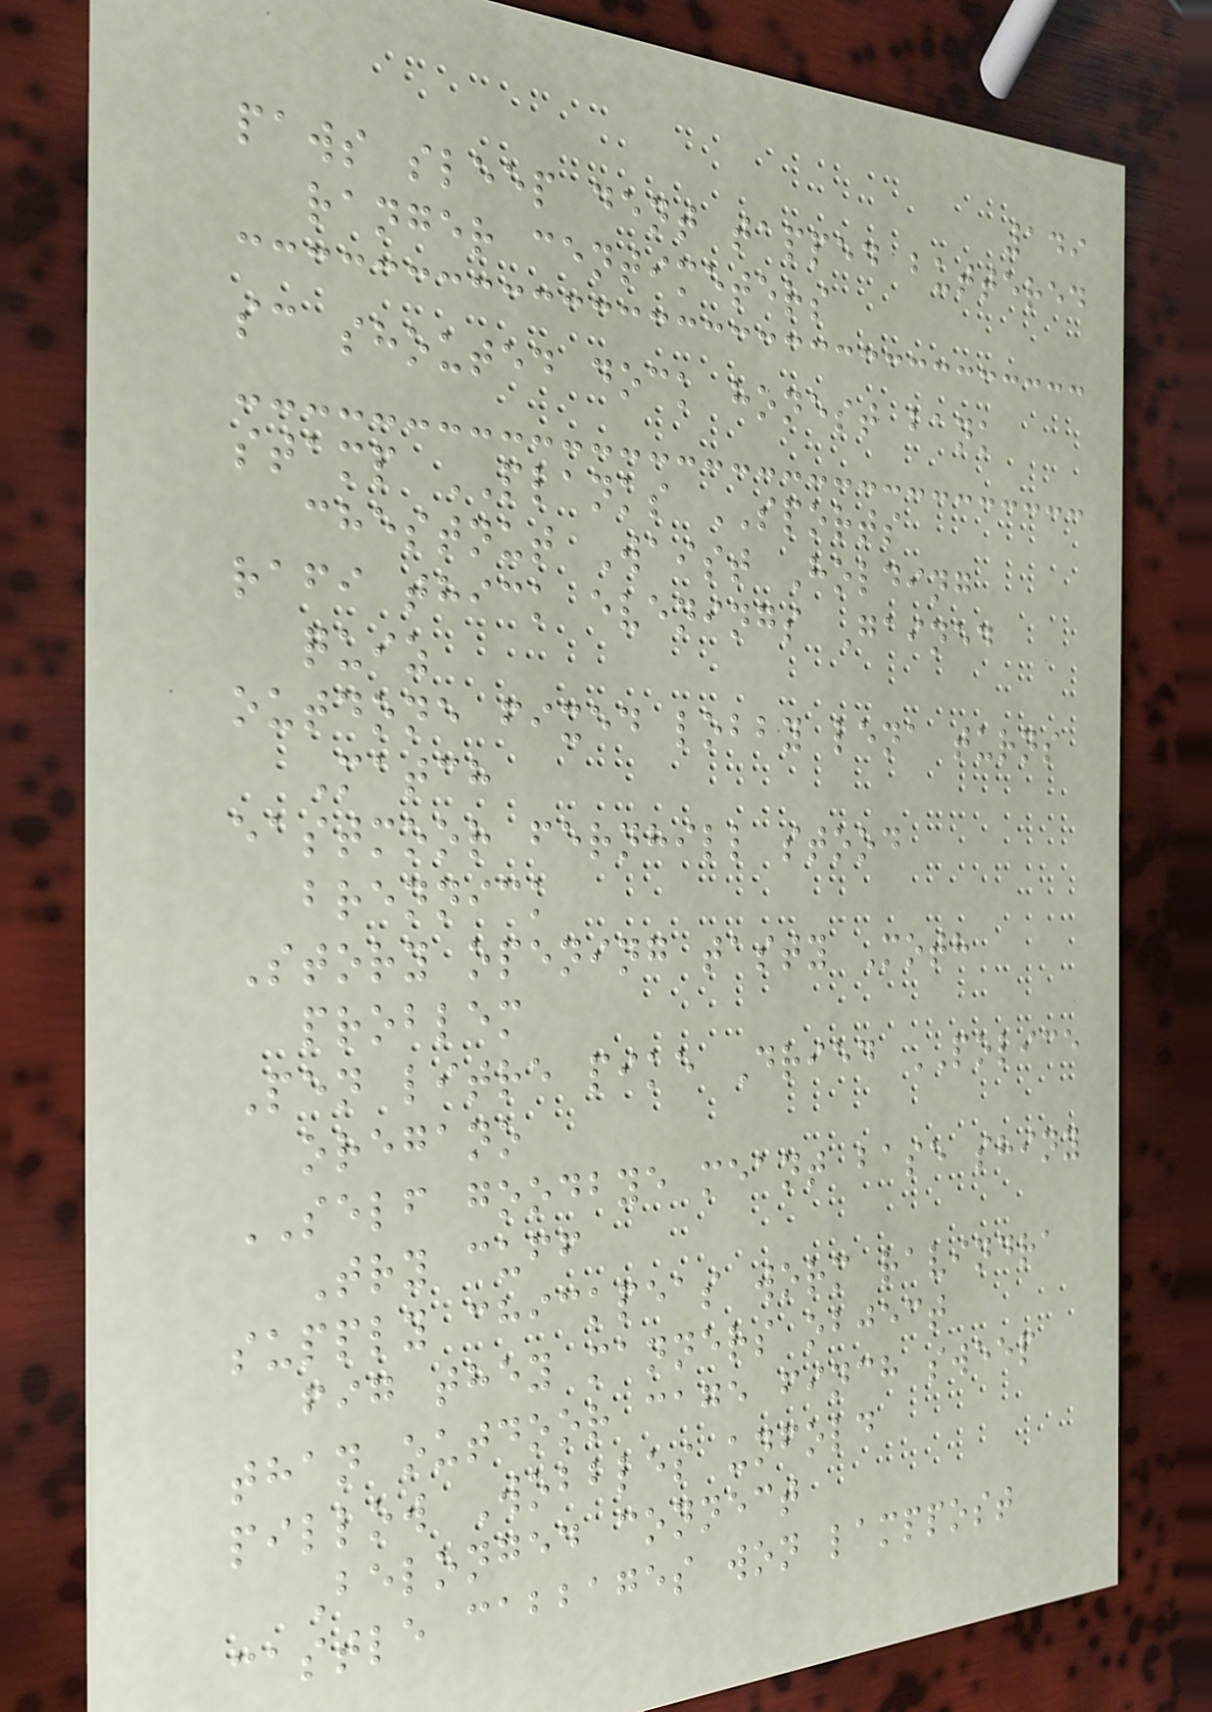149
paws sleep dent tapped buttered
ranger centimeters
sc shouted dock honest bank
stamp PLANKS SPORTS
chestnut Waist Holding
rafi thick evenings Gained
quiz
outdone fixed lobby lena turns
Match
eastmoor fernhill stood
brennick
Story opening tasty Moth
problem
Pen litre pike Dried POLICE
oregano
SELF goodbye meant base shiny
Try cuff
supply chickpeas worm ravindra
fig they manners object
than outdoor cage finch sweep
pillow Wobbles unfold
Belonged connect
castle cabbages won lamppost
